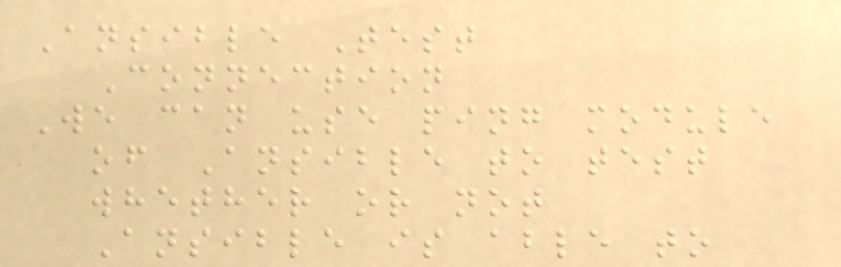Ansible Test
Connection
We can use ping module
of Ansible to test
whether or not
Ansible is able to
